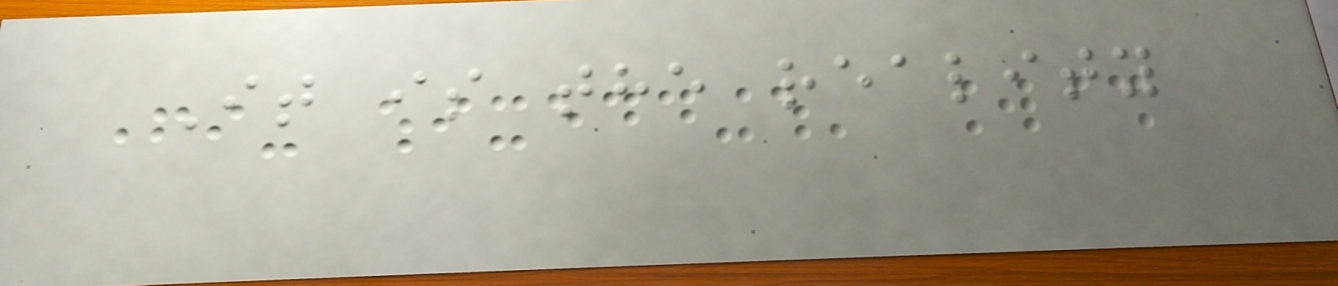It is the reality
